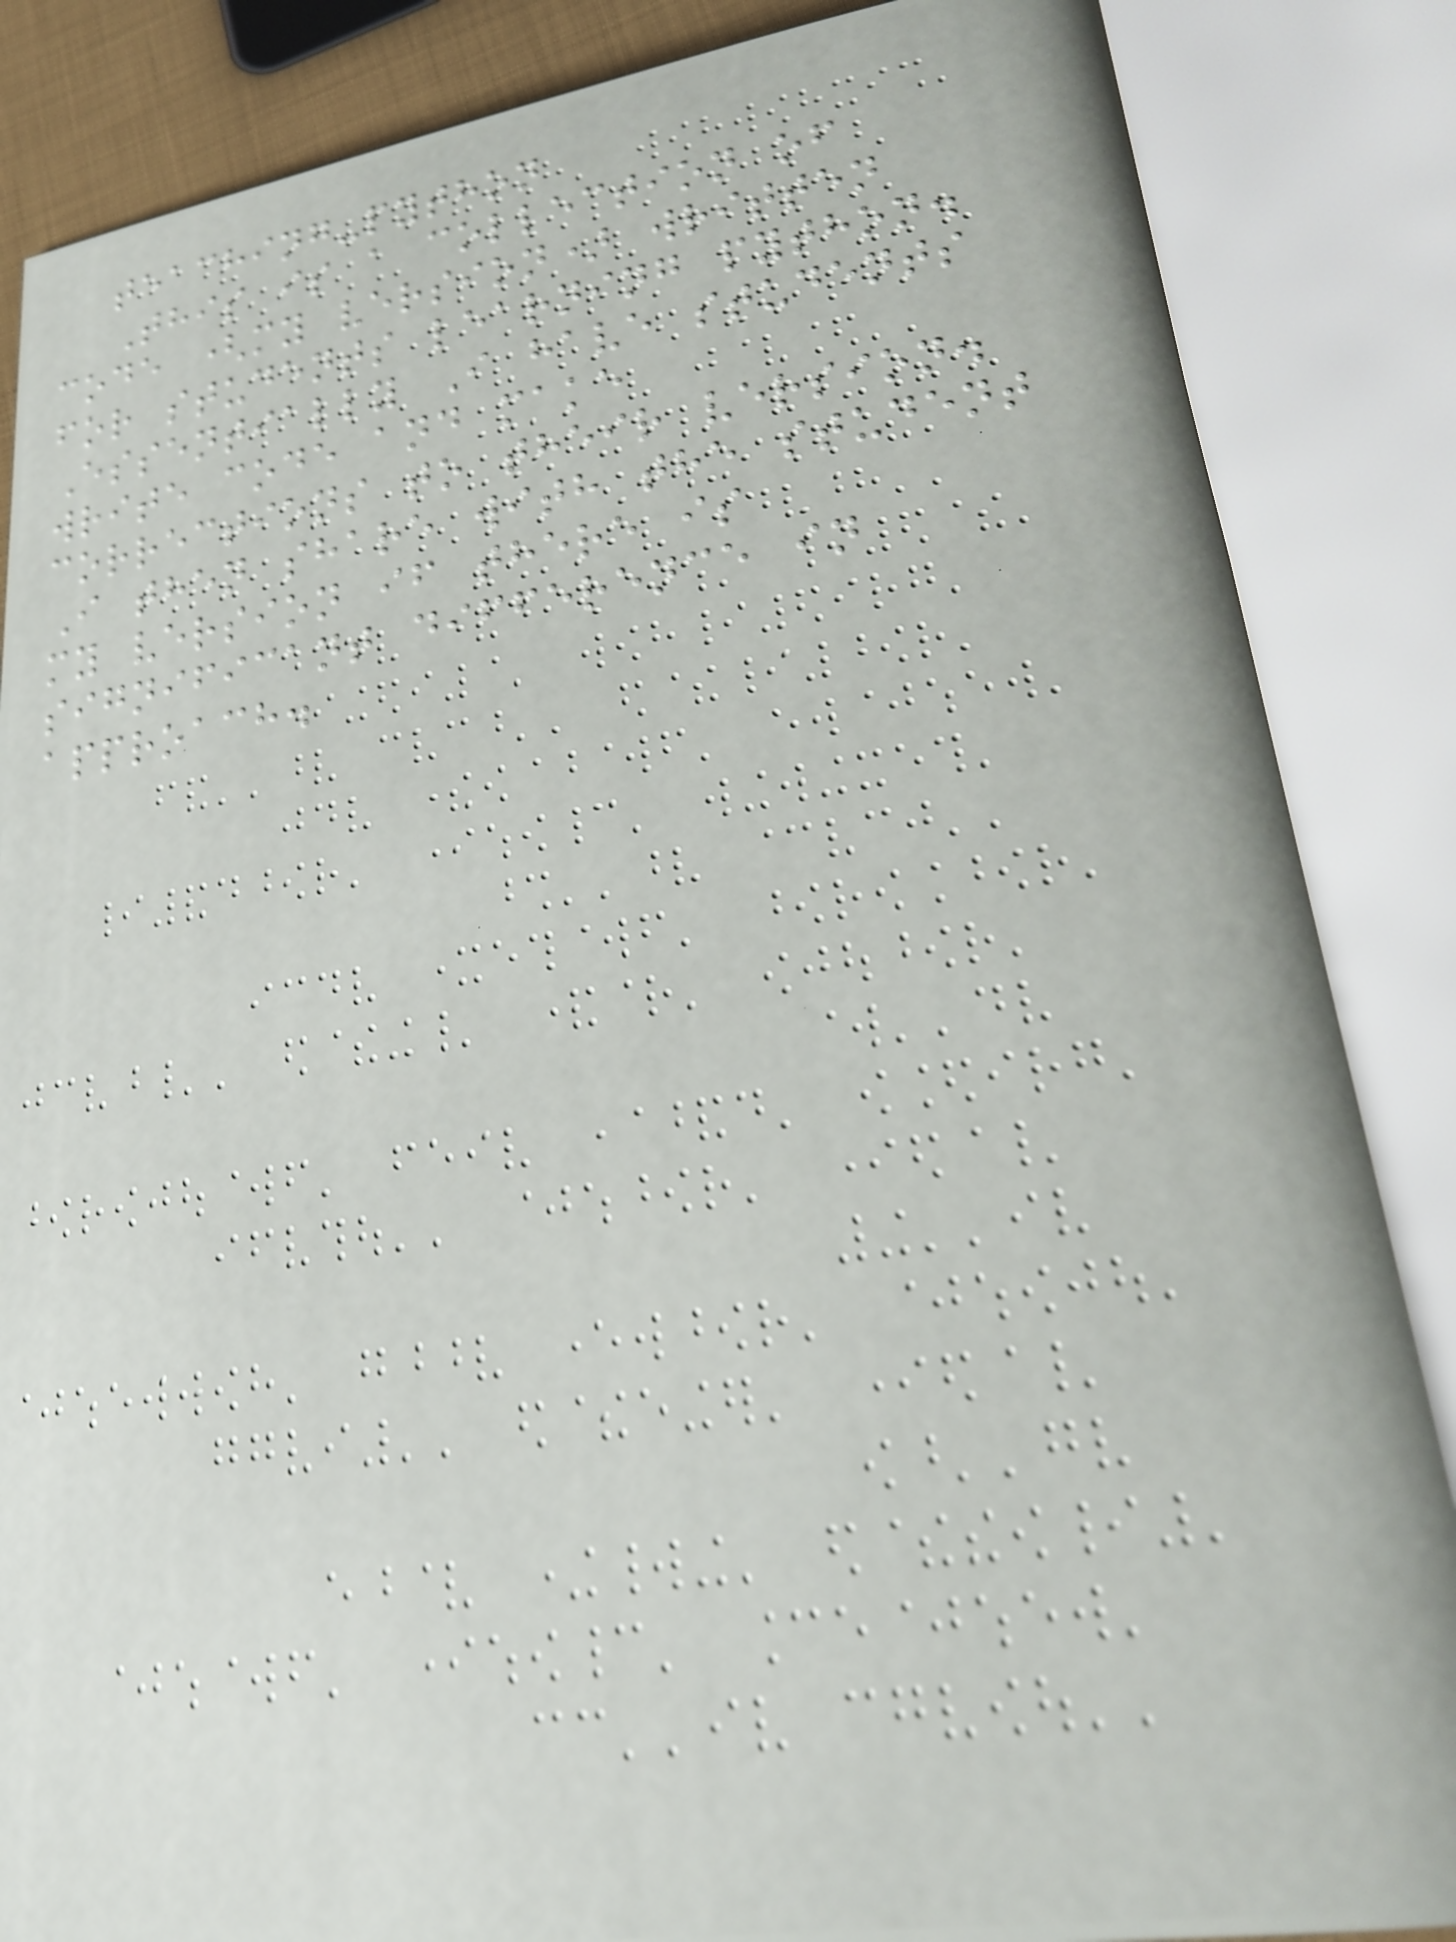teaching-python
This is a collection of
code (my version) written
for students learning python.
Essentially I have students
write code and make
corrections to their version.
I then share with the student
my version if there is
significant difference in
approach.
